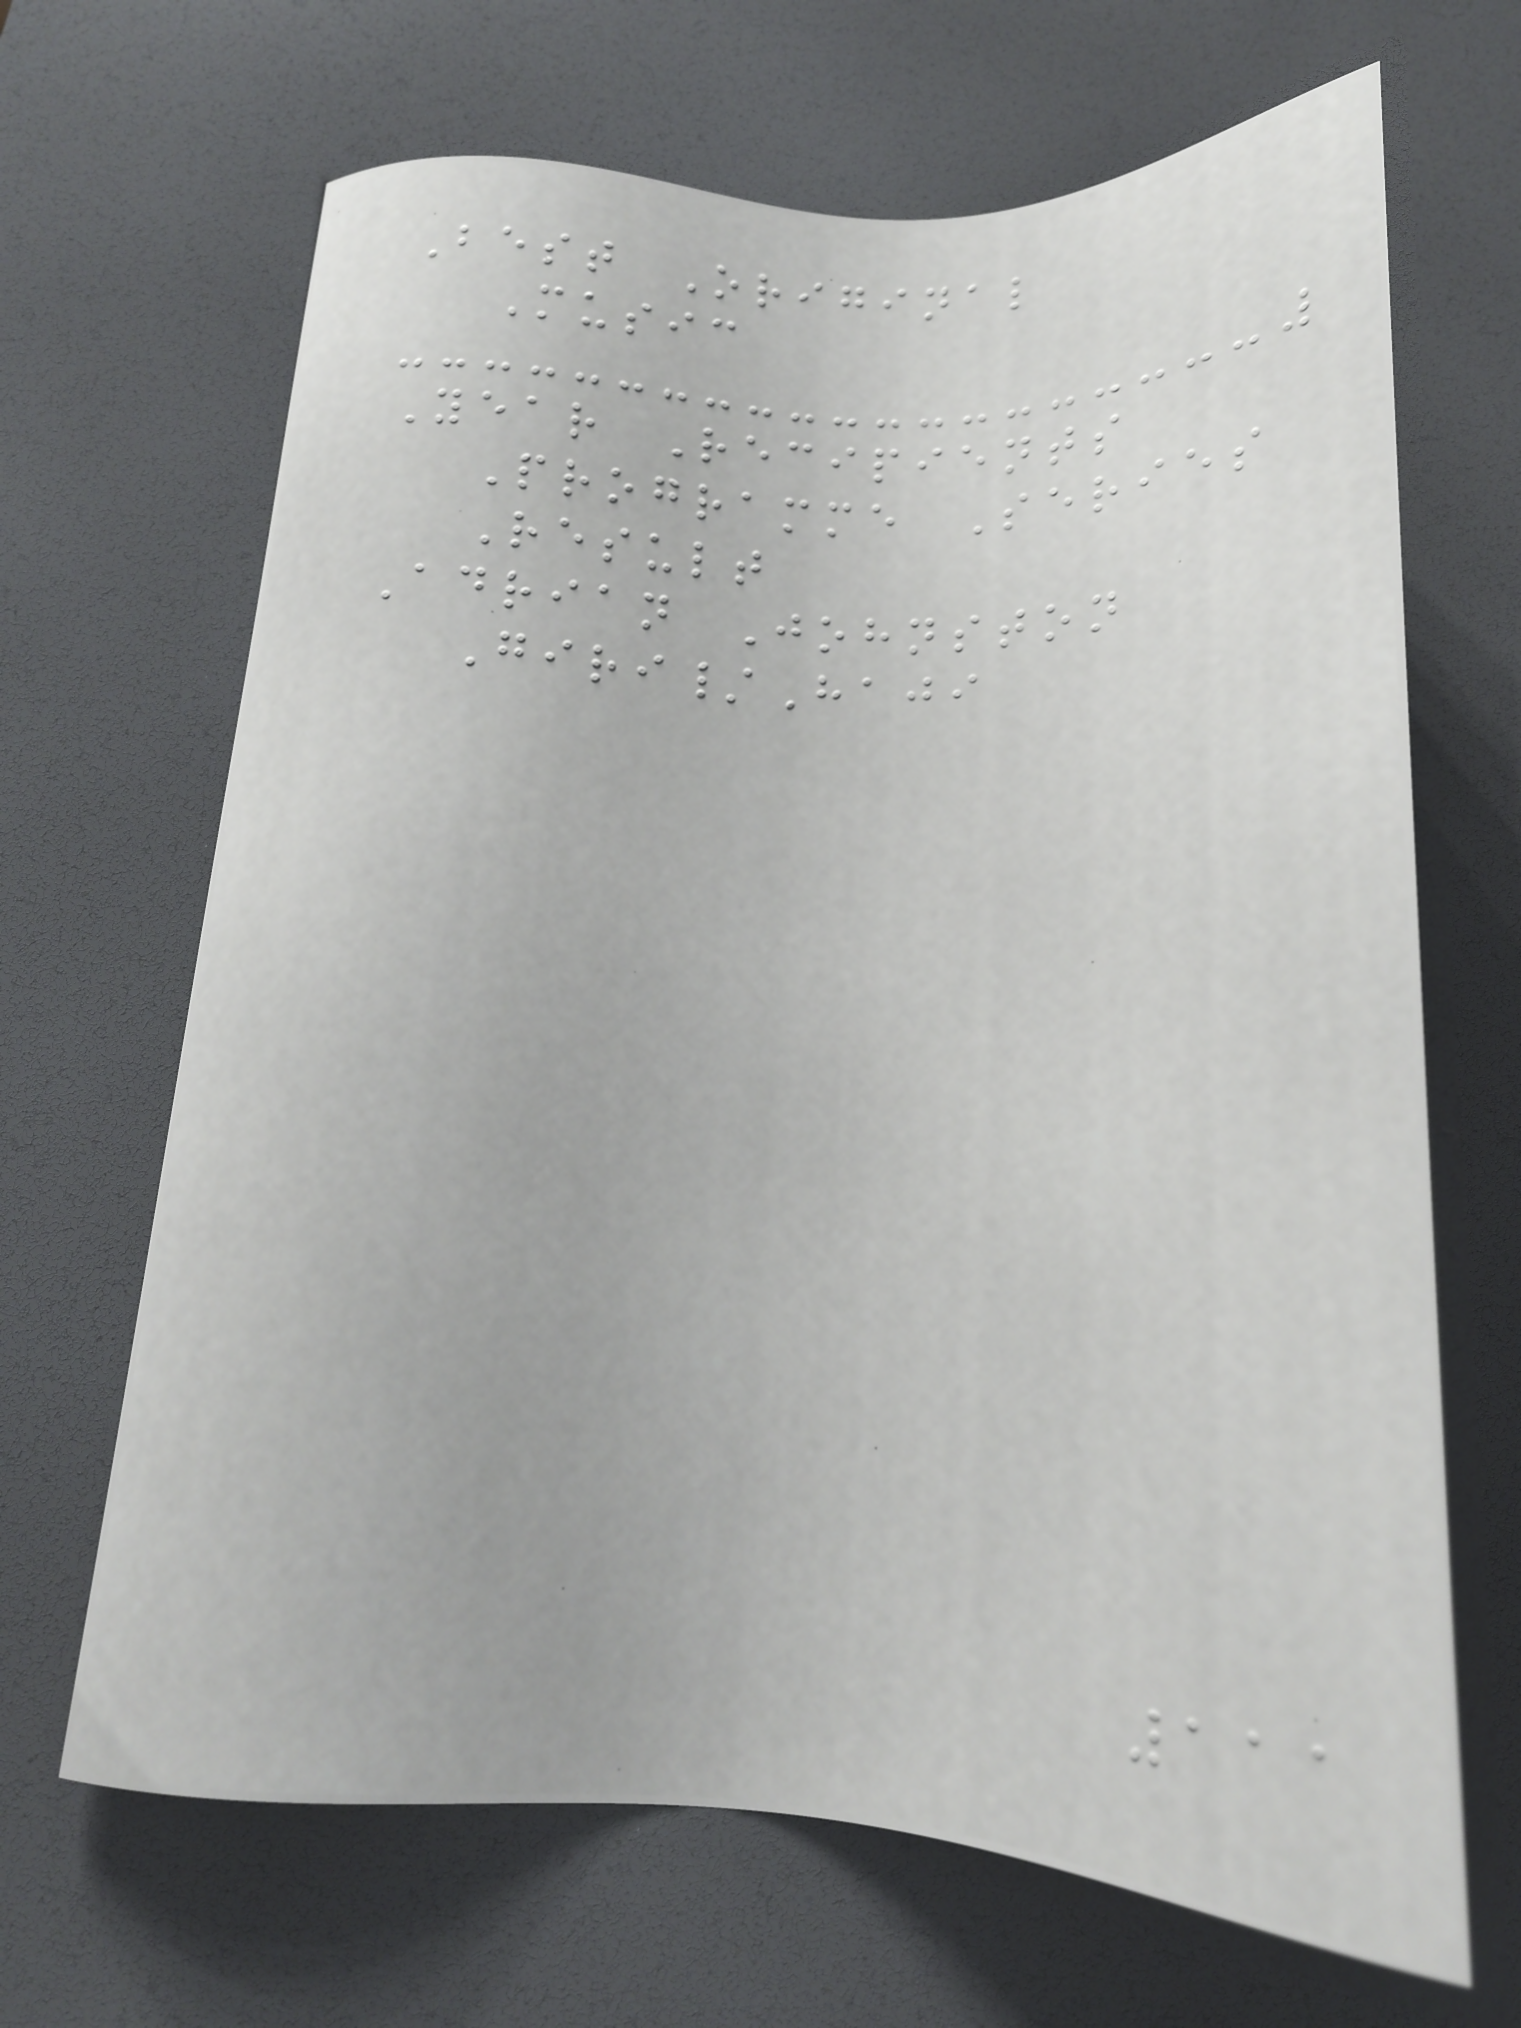Best Original
Music
Year Recipients
Programme Series
Result
Adrian Johnston
Giri/Haji
111
